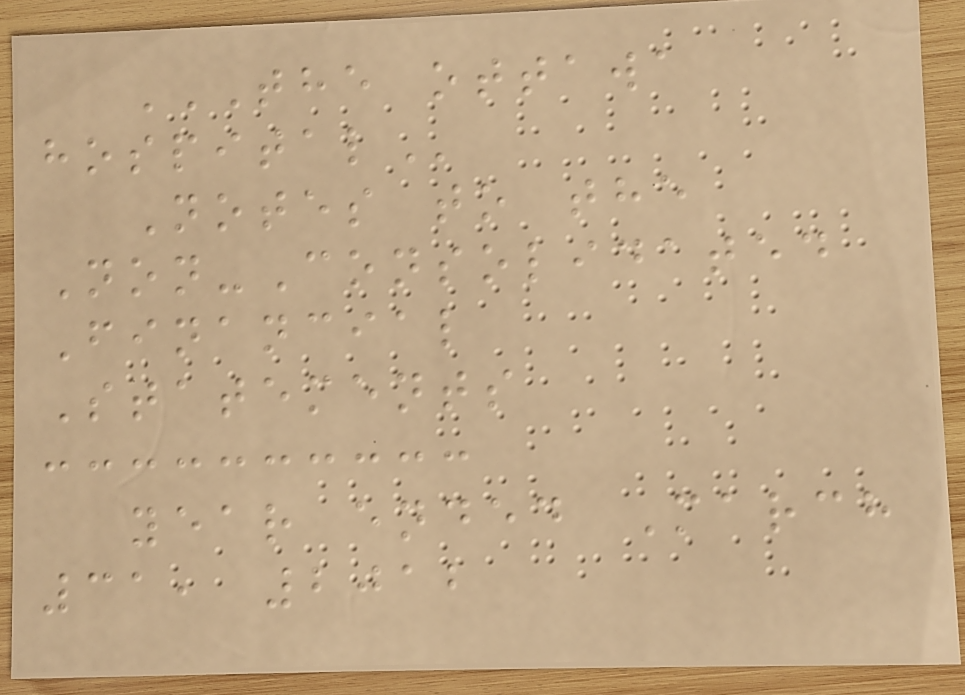THE OTTAWA
HOSPITAL
Notes to the
Non-Consolidated
Financial
Statements
year ended March
31, 2012
